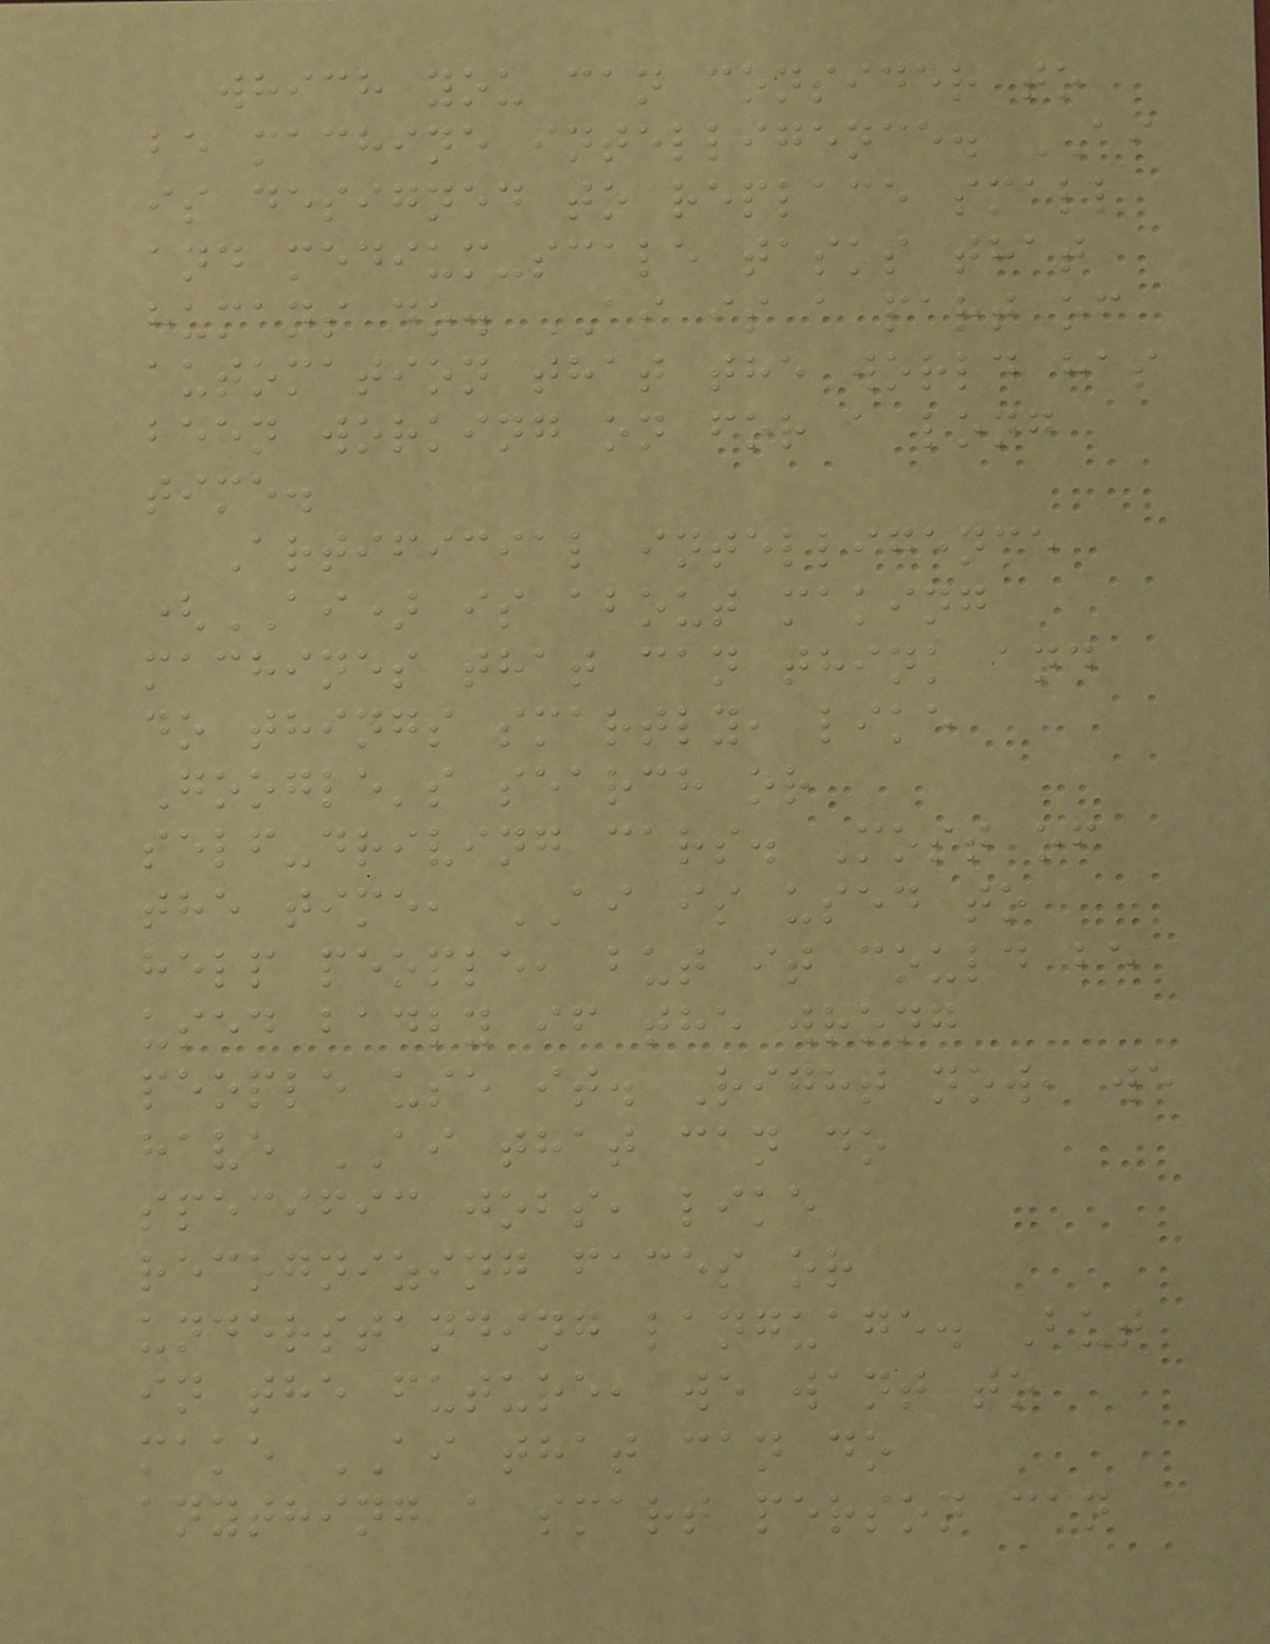which you can consider to
be machine intelligence. AI
is designed to replace small
and medium-scale tasks that
humans do. AI is a part of
automation that the world has
been working on for a long
time.
Artificial intelligence
(AI) is about making
machines that can think and
do things smartly, like
Google's search or
self-driving cars. Most of
the time, AI is used to
help people, but it could be
used badly if the wrong
people use it. Right now, we
have AI that can do
specific jobs, like
recognizing faces or
understanding language. But
in the future, we want to
make AI that can do
anything a smart person can
